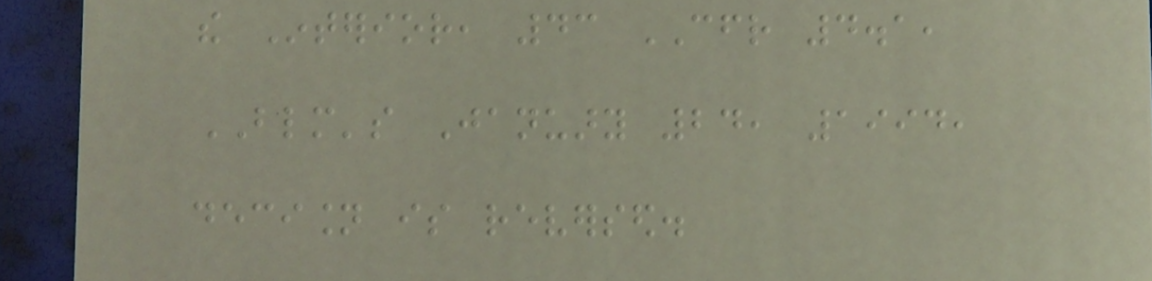the Interior, 43 CFR 4.1,
BLM's January 24, 1994,
decision is reversed.
